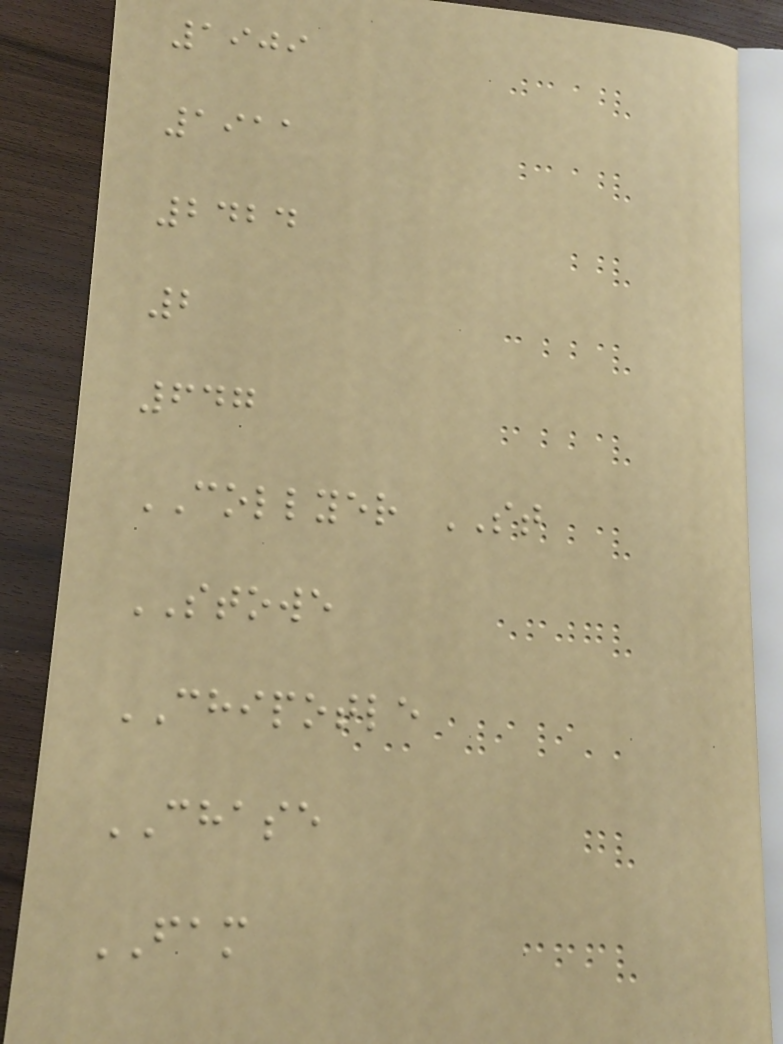1909
1911
2424
2
647
COLLYER ST
STOWE
CHIPOTLE
CHASE
FAM
